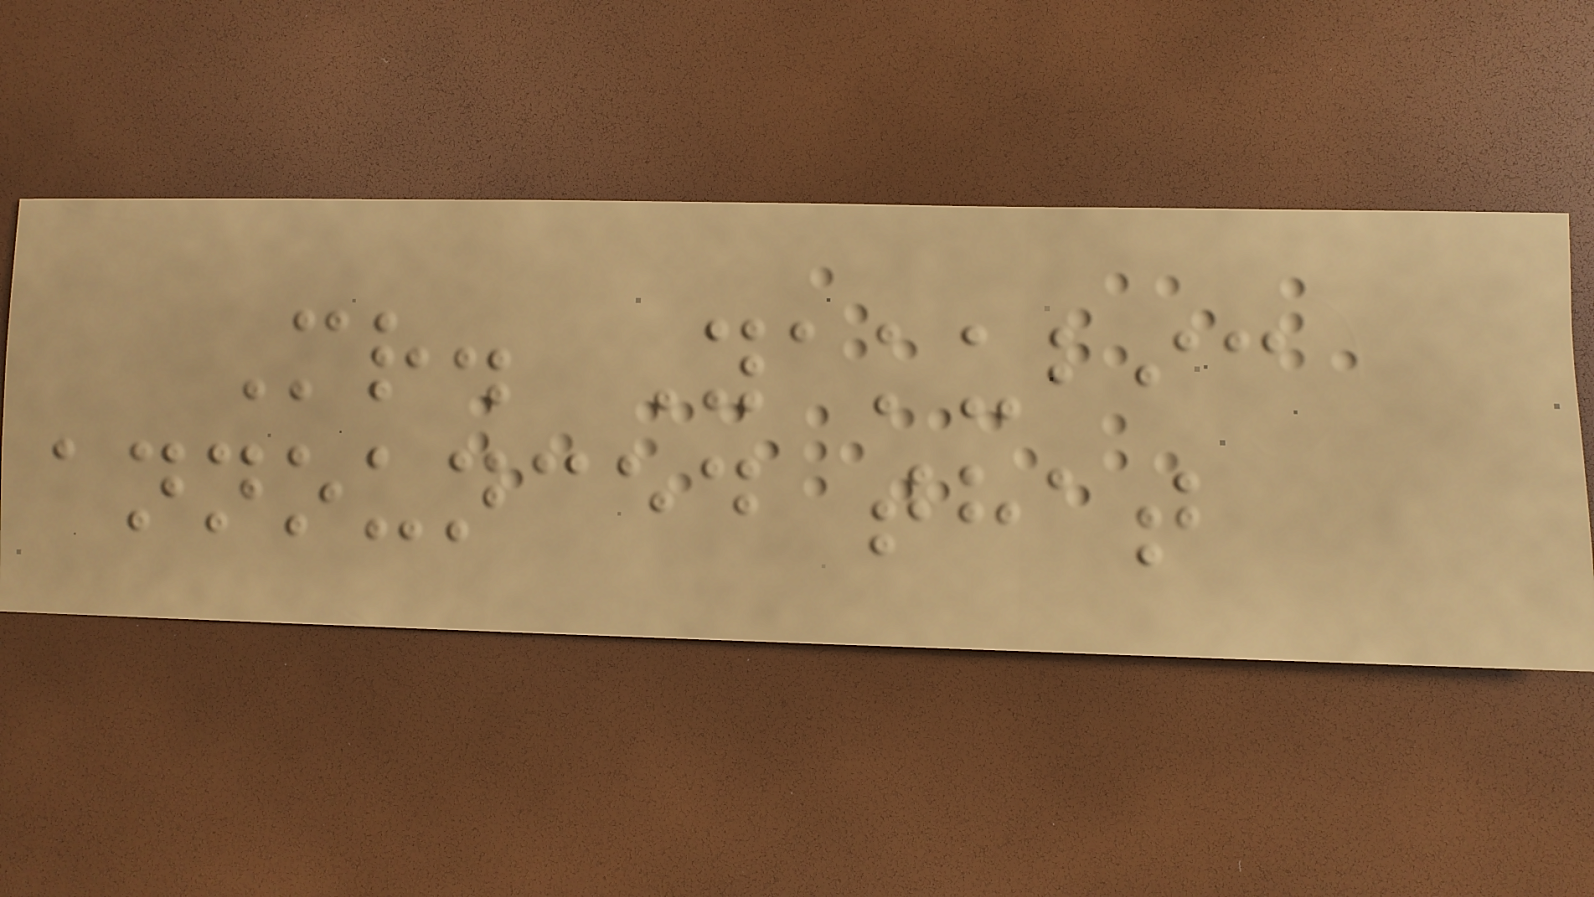Mr. Yakubic
announced that
